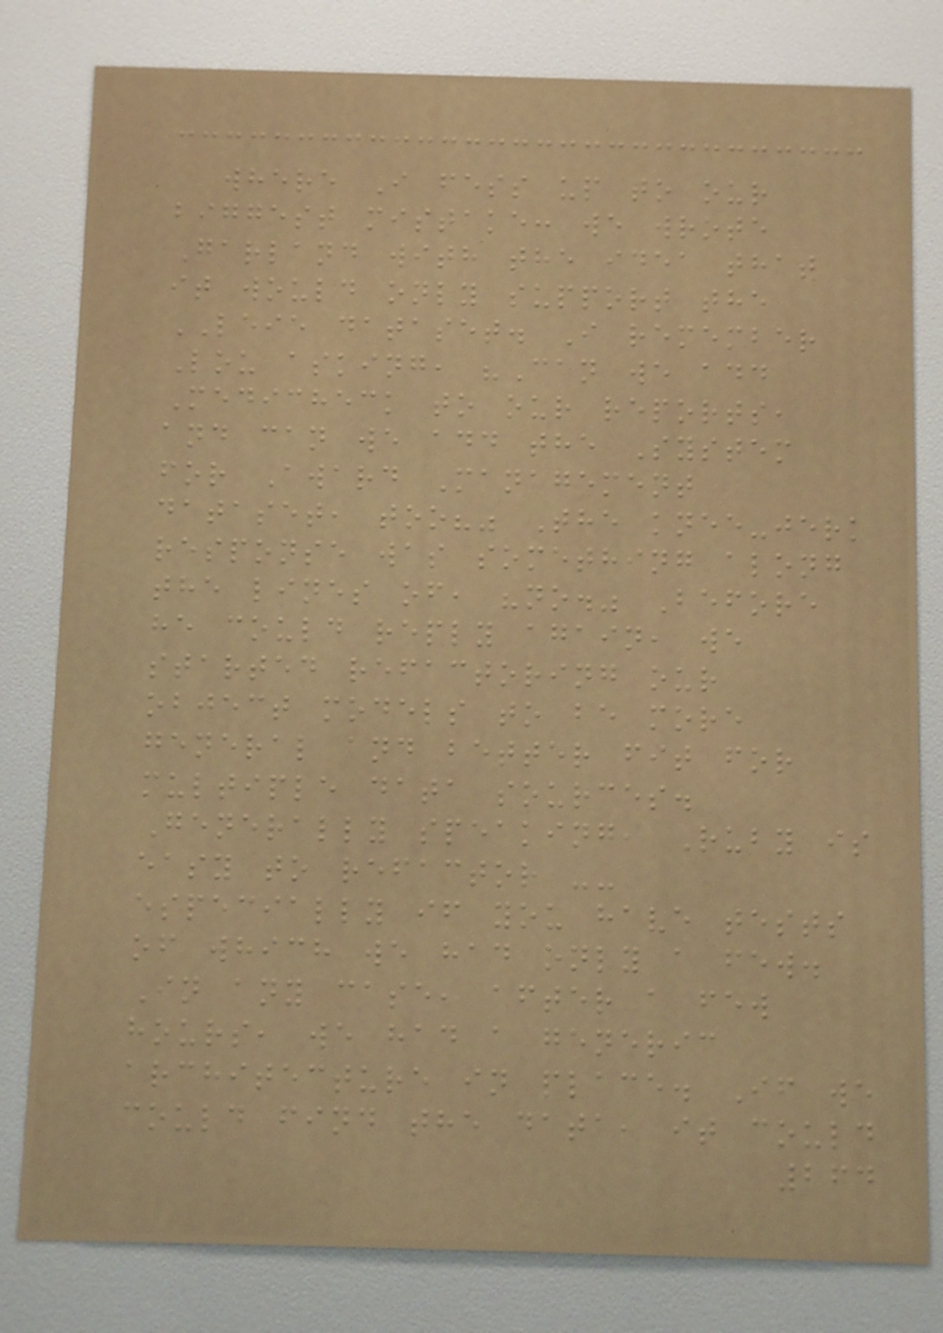where I fess up to our
biggest mistake: we wrote
Garland with the idea that
it would only support the
LEIE dataset. I remember
Lou asking, "Can we add
Medicheck to our reports,
and can we add the System
for Award Management
dataset, too?" The knee-jerk
response was something along
the lines of, "no." Before
he could reply again, we
started refactoring our
object models to be more
general and better fit for
multiple data sources.
Generally speaking, Ruby is
easy to refactor --
especially if you have tests
of which we had only a few.
In any case, after a few
hours, we had a generic
architecture in place. If we
could find the data, it could
264
